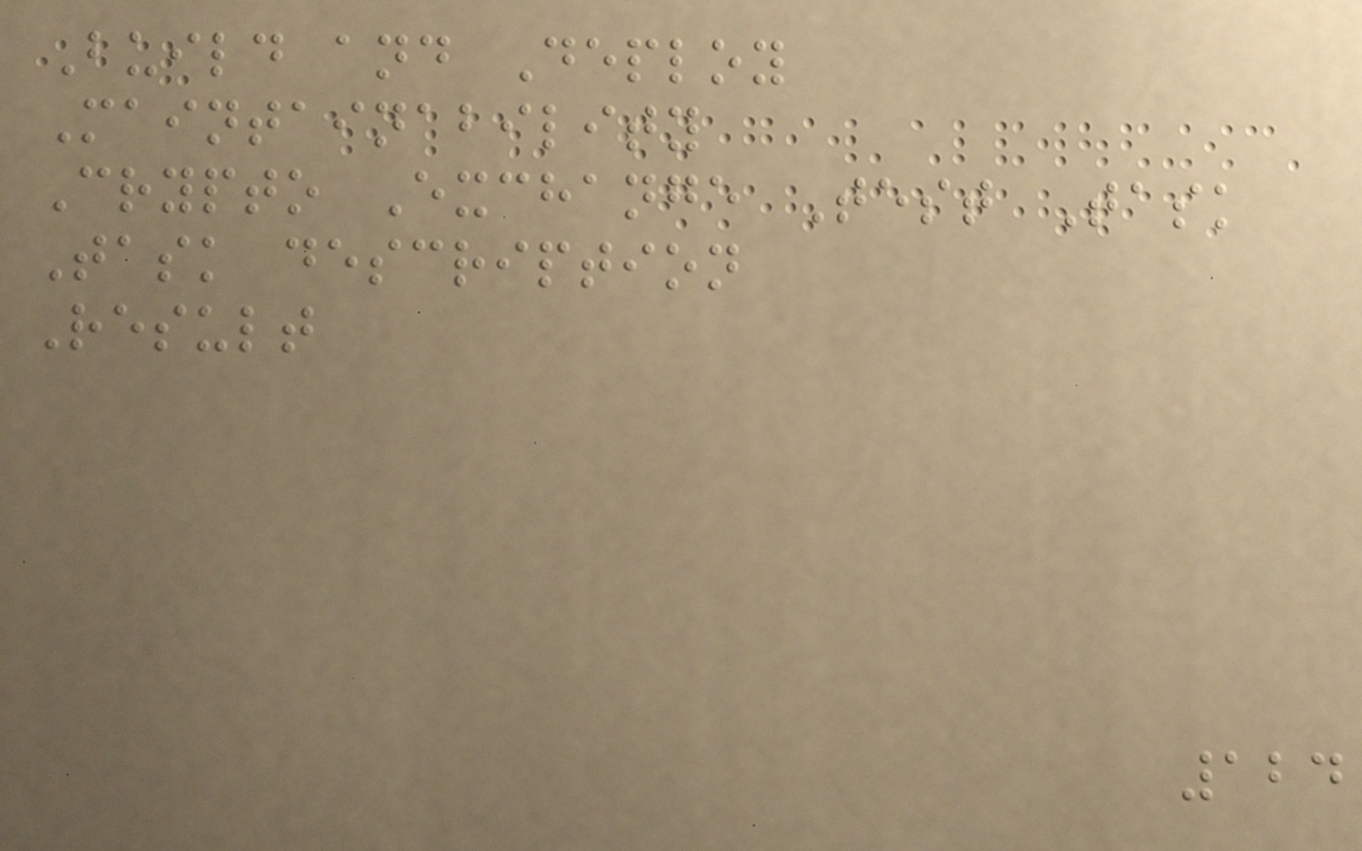Build and Deploy
Maintainability
Crypto Exchange Test Task
Task description
Result
124
